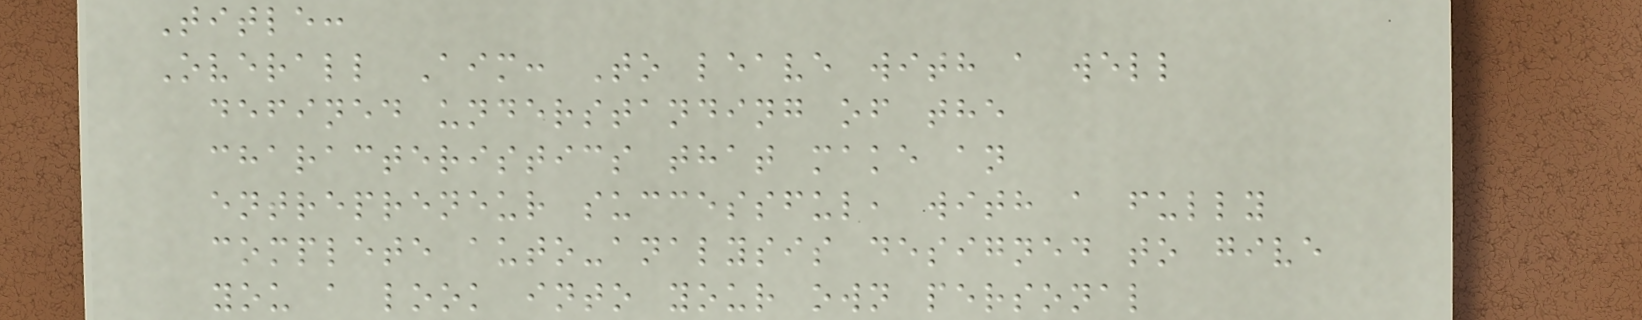Title:
Overall Aim: To leave with a well
defined understanding of the
characteristics that make an
entrepreneur successful, with a fully
complete auto-analysis designed to give
you a look into your own personal
